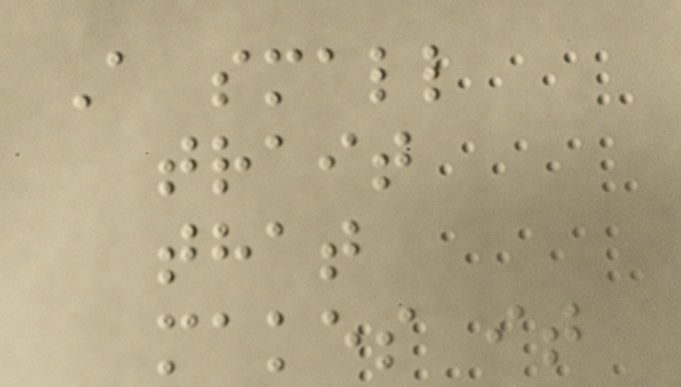A small
trait
that
makes it
